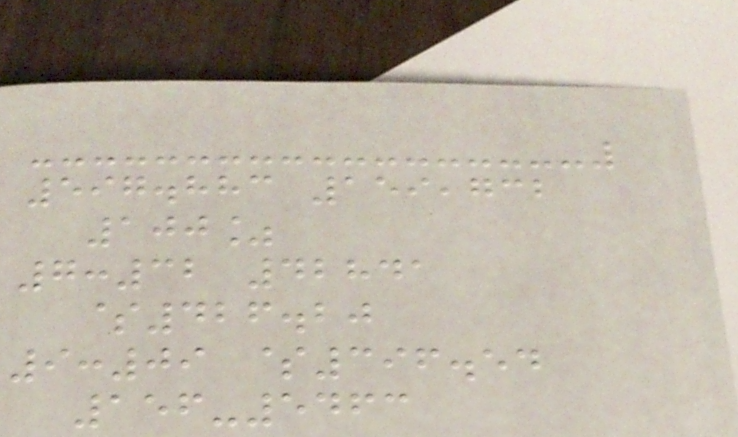597.883 159,732
100%
7:32 42841
$426.20
9:09 $396.54
156-5463
